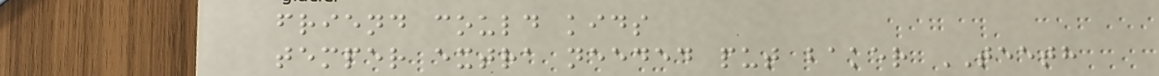friend could kids
temper extra needed put baker TEETH
